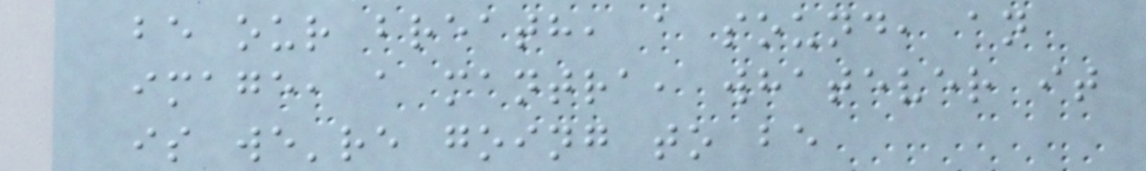be our breath, a sound, an
image, a mantra, whatever it
is we're going to be
